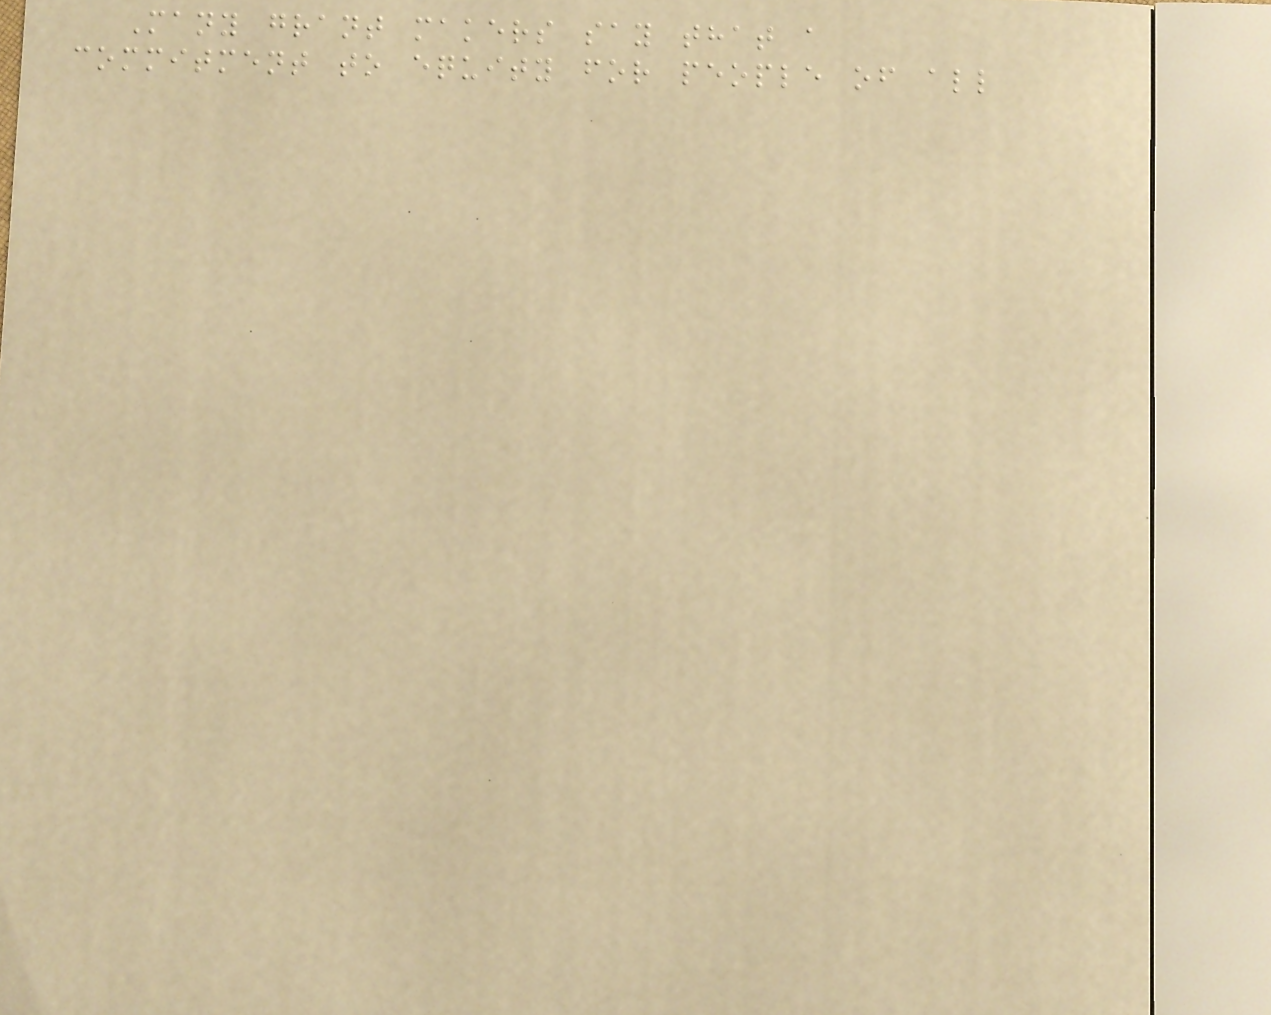Many grant makers say that a
commitment to equity for people of all
